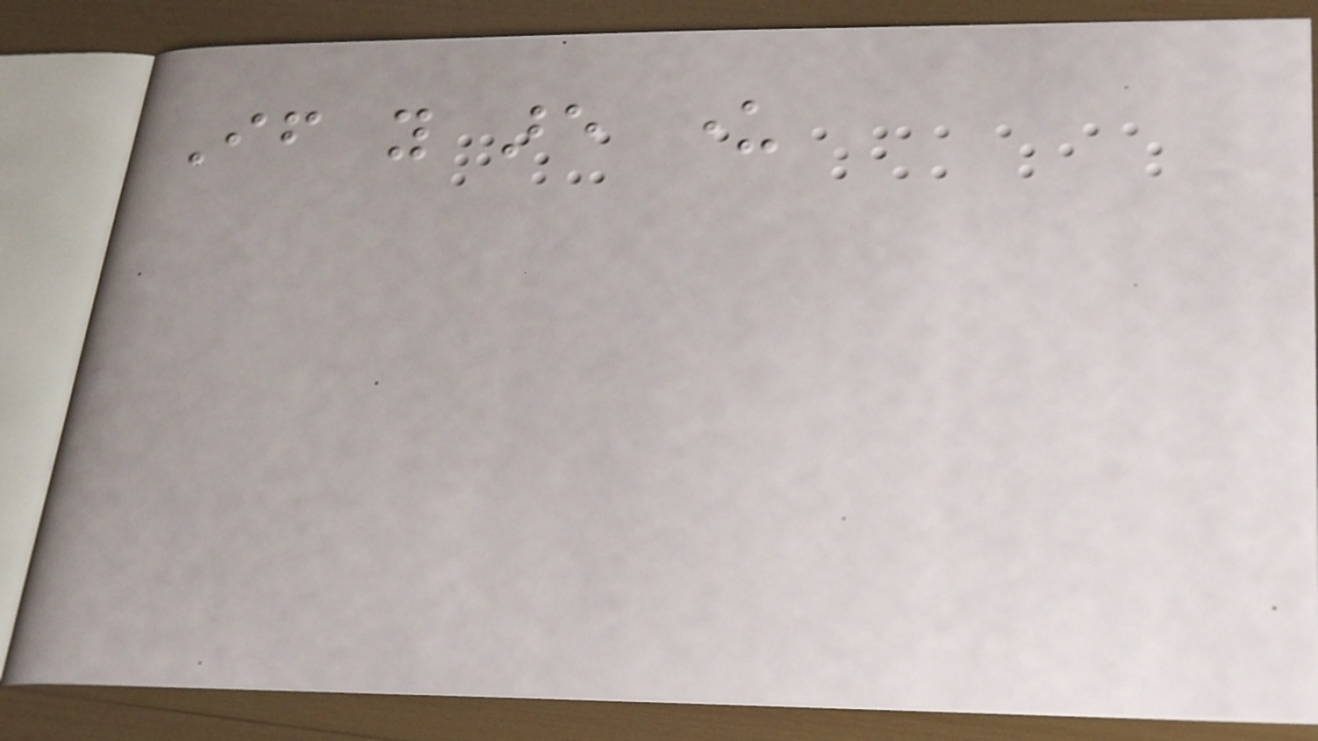If you are under
